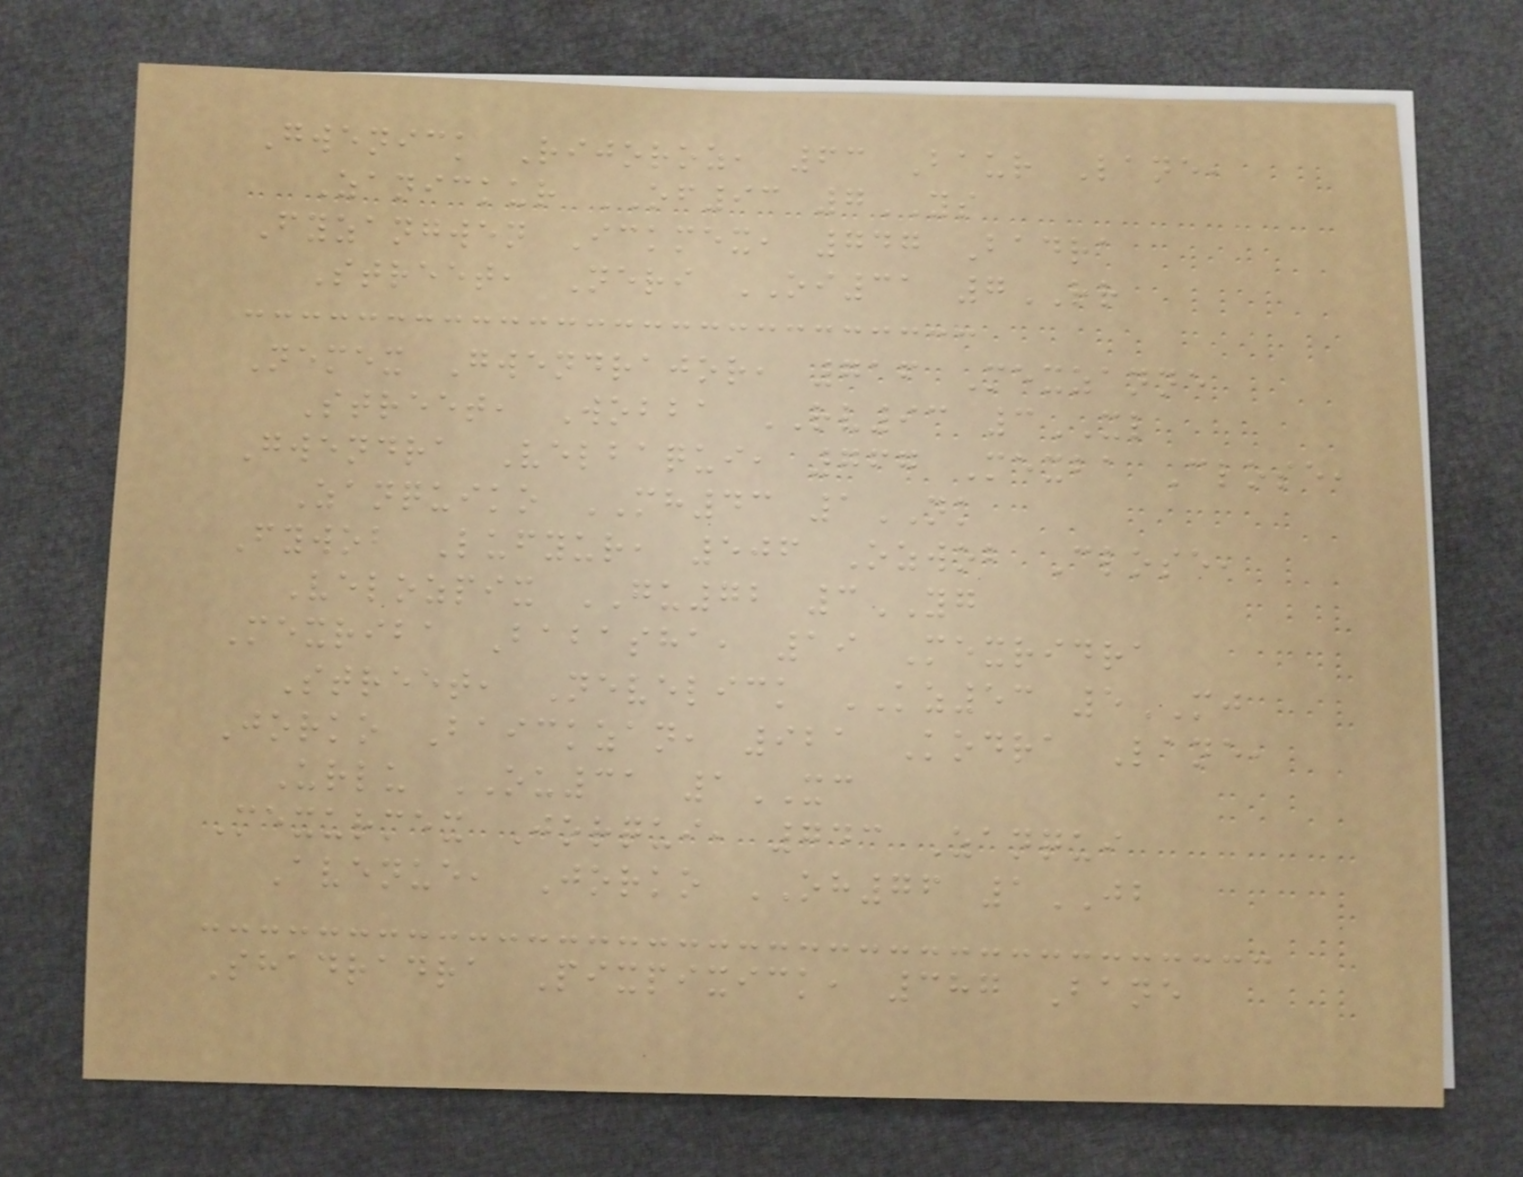Gwenick Rijoroz, 63 Baur Lane,
Zanickur OF93 7YS
Fyzangwen Ickmex, 747 Badra
Street, Neri OI31 7RR
Nemex Gwendrajor, 716 Mexzanne
Street, Wobba RV93 3XL
Gwendra Velbaqui, 767 Mexba Close,
Zanquiko MH43 1NK
Fywob Lufyur, 506 Ozwob Close,
Velozpix GU72 3YG
Mexriba Babasha, 19 Mexridra
Street, Nevelick KZ53 5MJ
Jorko Baickzan, 921 Kodra Lane,
Urlu OU31 1XC
Mexurmex Jorqui, 743 Zanqui
Avenue, Jorko OH76 1JB
Shadradra Pixpixick, 387 Bane
